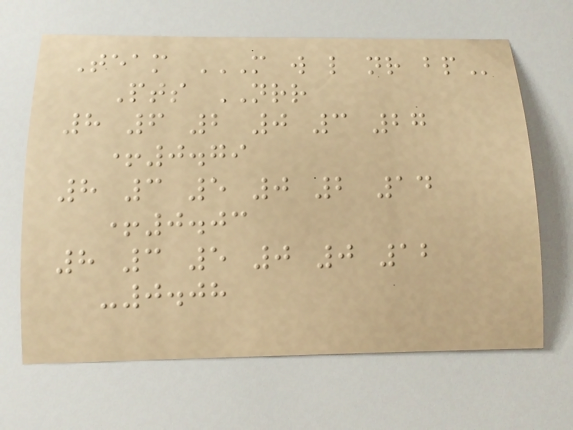Team M W L NR BP
Pts NRR
8 6 2 0 3 27
+0.79
8 3 5 0 2 14
+0.03
8 3 5 0 0 12
-0.08
